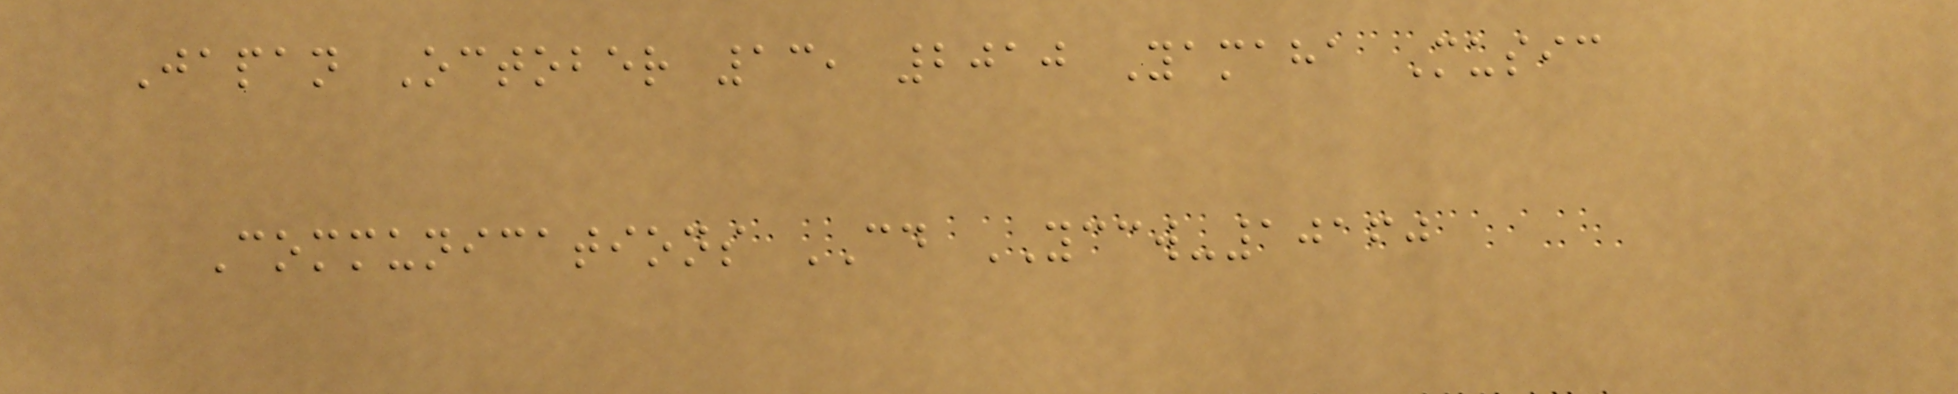Japan October 13, 2010 Yamaha Music
Communications CD YCCW-10160
